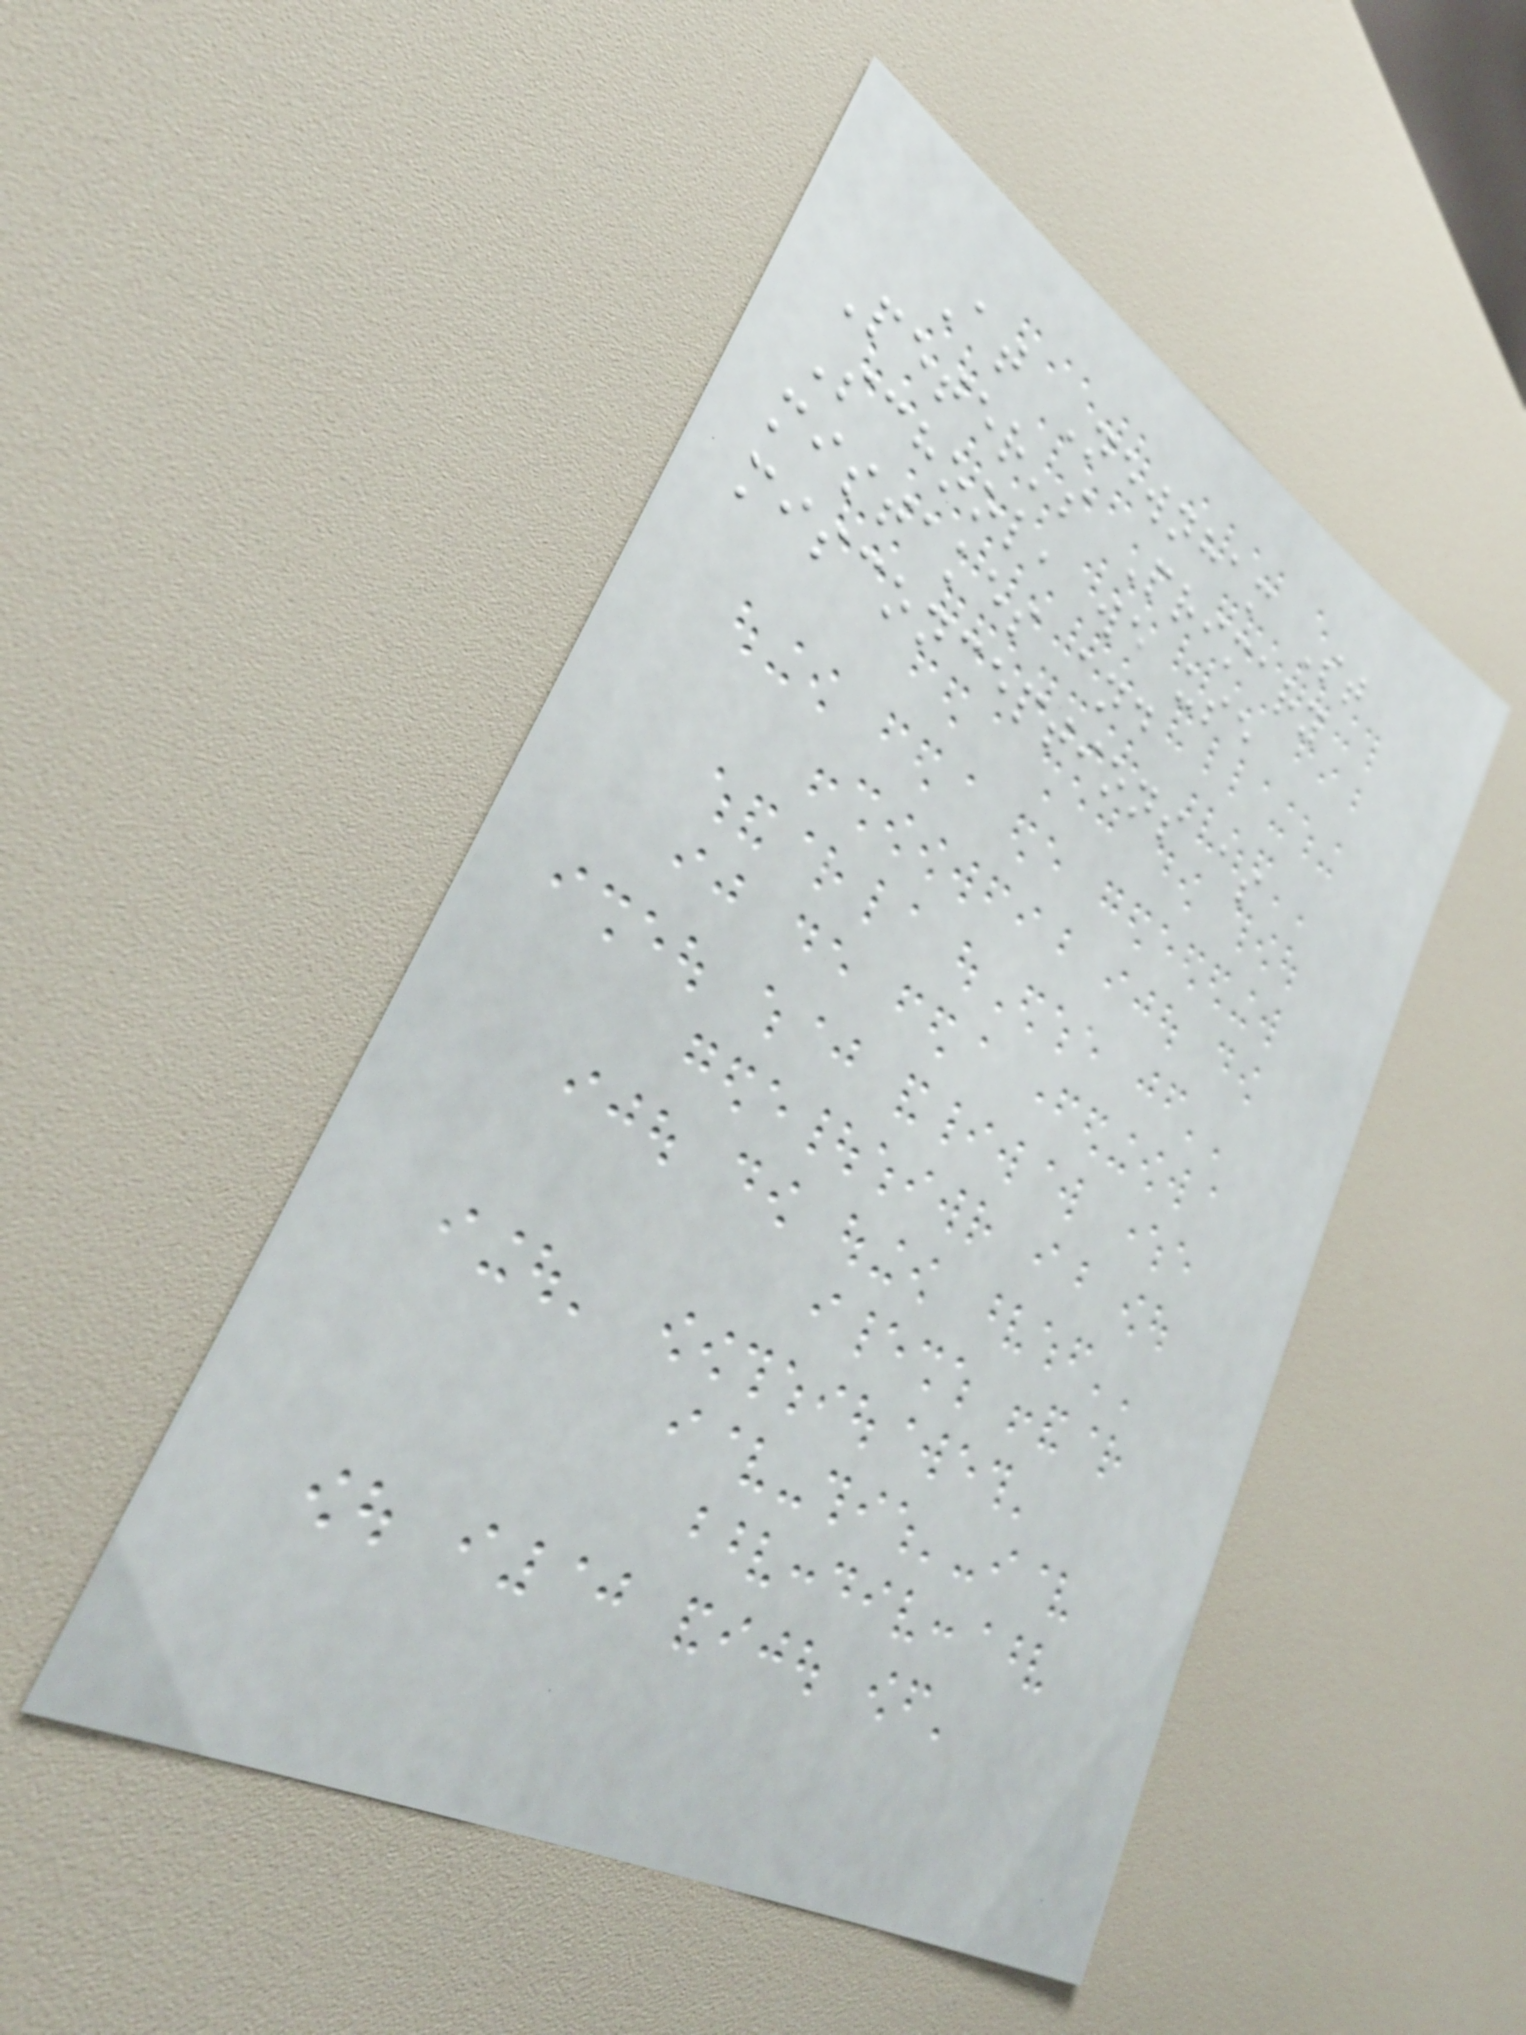At Newnham St
Peter's Primary
School, we use
mistakes and
misconceptions as
